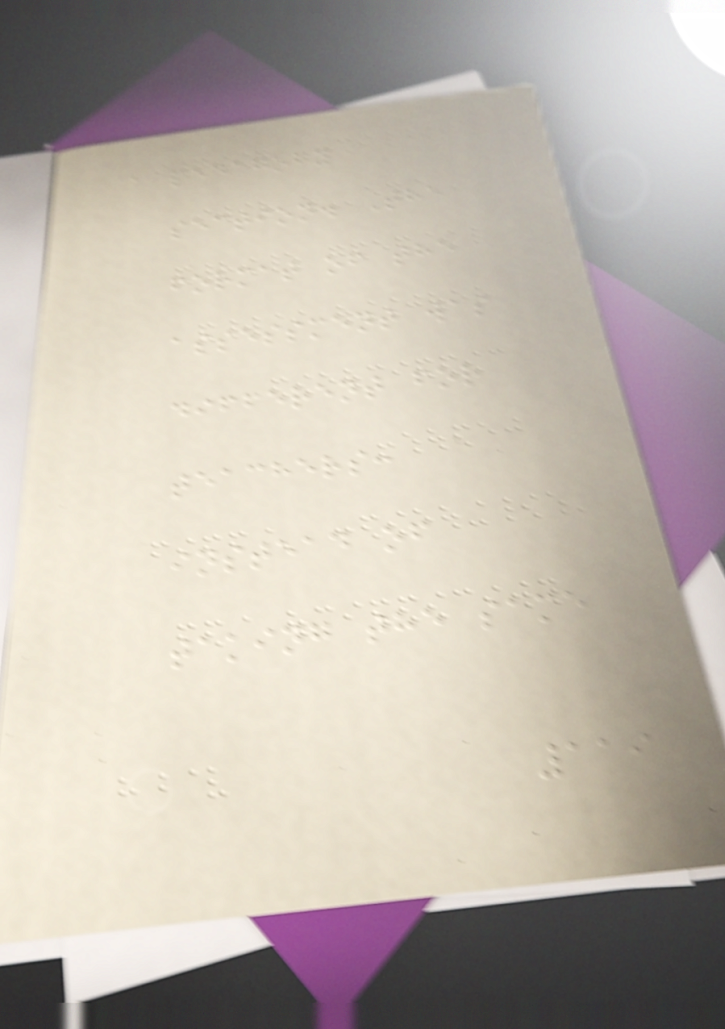a pedagogy
section. The
format of the
assessment was
different for
teachers:
instead of
taking the same
119
